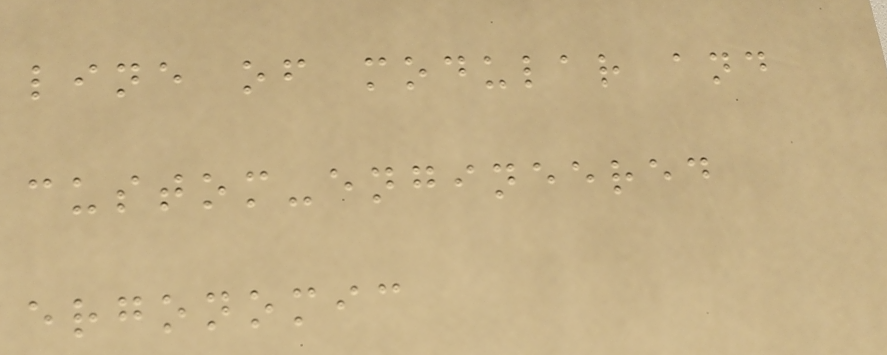line of modular and
custom-engineered
ergonomic
